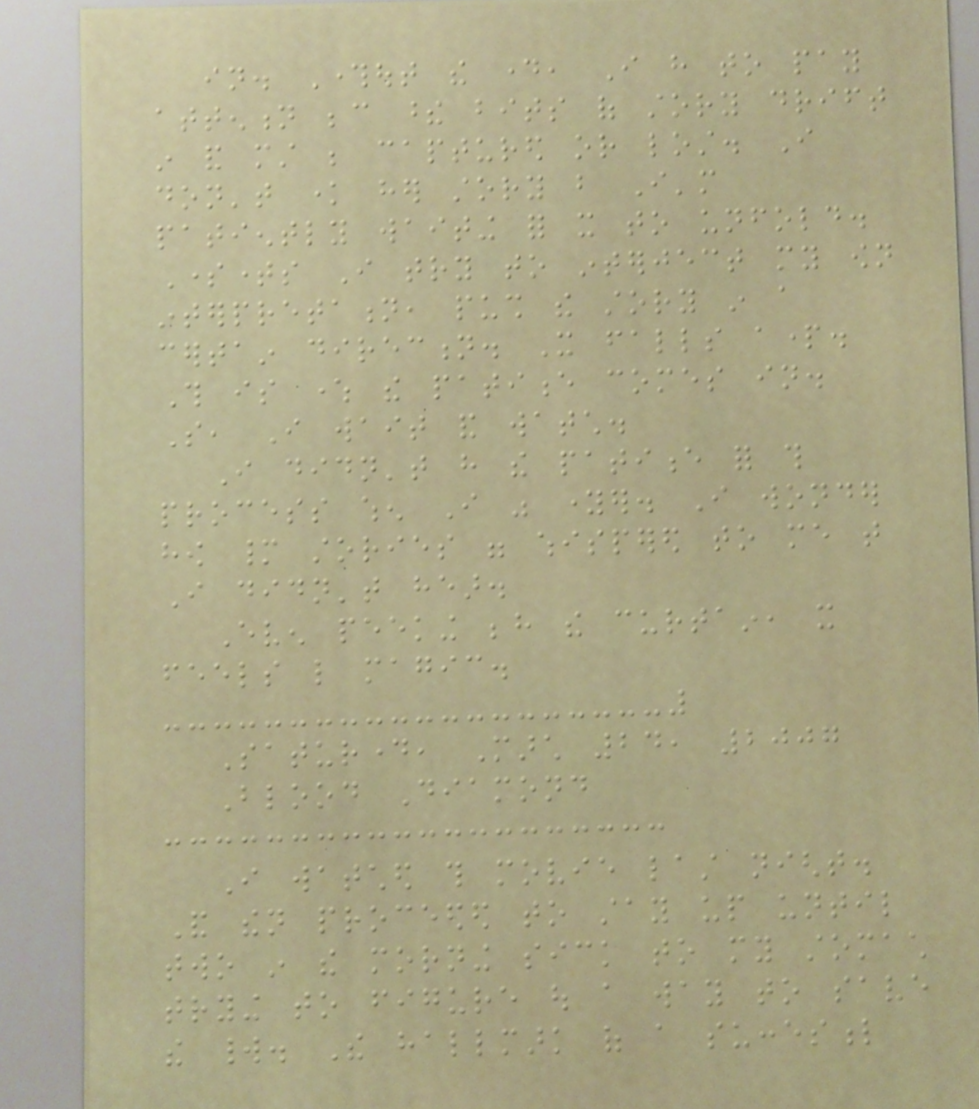in. Throughout the day, I have to pay
attention because these bits of story drift
in and must be captured or lost. I
don't know her story but I'm
patiently waiting for it to unfold.
Sometimes I try to interject my own
interpretation, push the story in a
certain direction. It falls apart.
This is where the patience comes in.
So, I wait and watch.
I didn't have the patience for this
process when I was younger. I wonder
how many stories were whispered to me that
I didn't hear.
Even peeking behind the curtain, it
feels like magic.
Saturday, March 24, 2007
Blood Diamond
I watched this movie last night.
And then proceeded to stay up until
two in the morning sick to my stomach
trying to figure out a way to save
the world. The hallmark of a succesful
